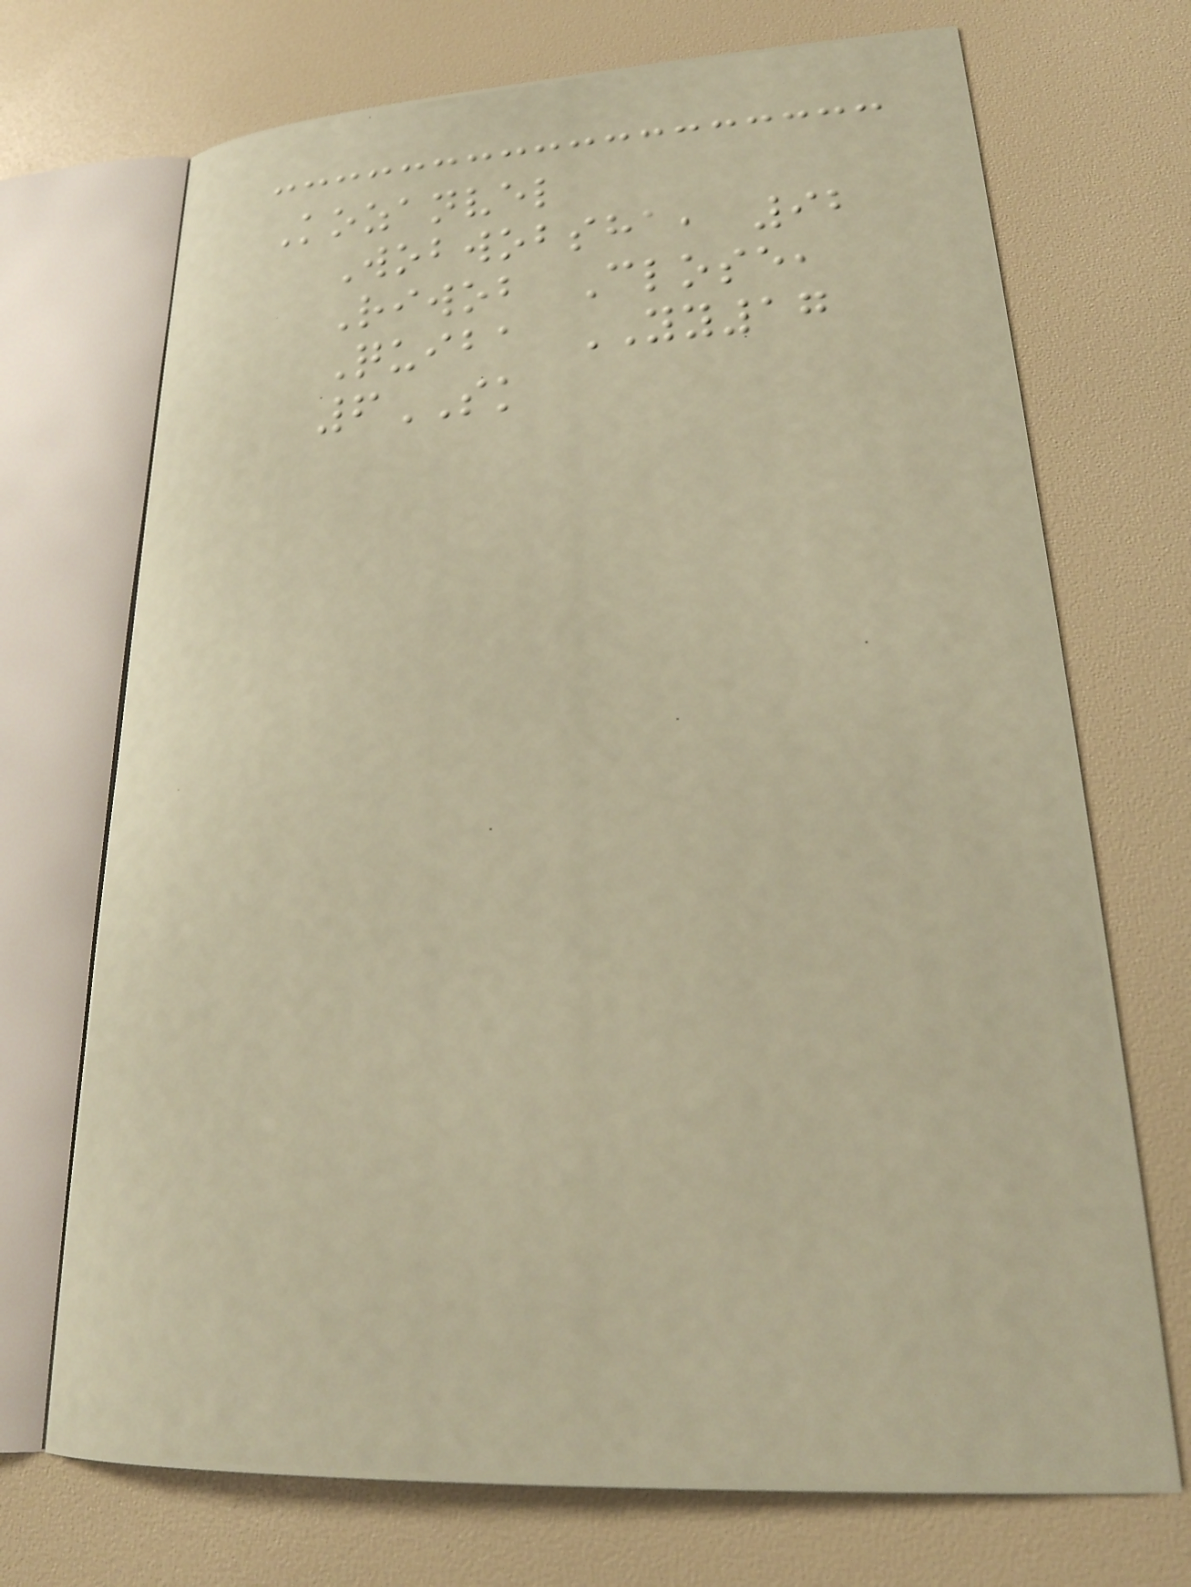Kozanvel
Wobwobsha, 92
Riwob Close,
Quiba YY17
6SK
